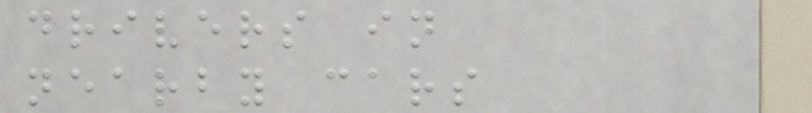drivers in
nearby cars
